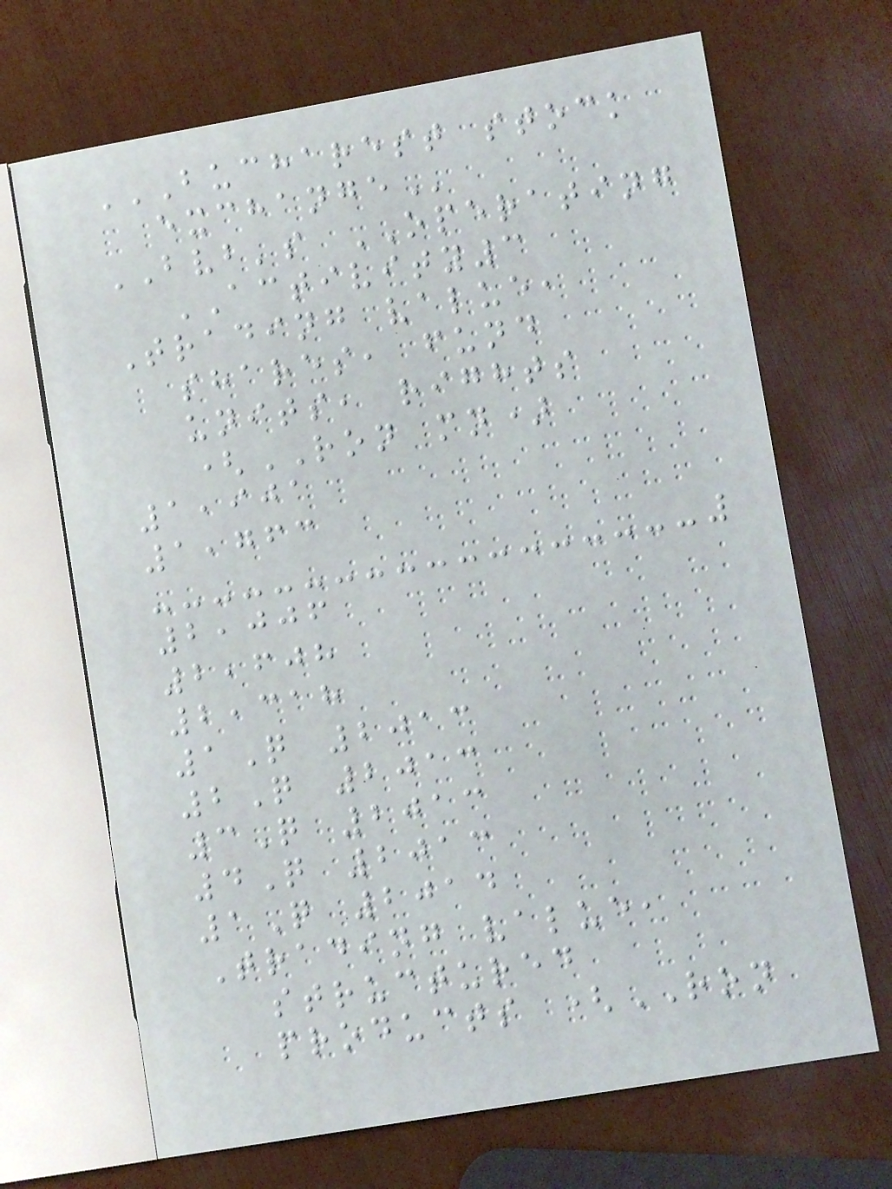BUCHAREST STOCK
EXCHANGE
BVB's OPERATING
ACTIVITY3
Trading value,
shares, fund
units, rights
(RON mn)
1,901
1,763
2,006
2,608
2,318
1Q 2013
2Q 2013
3Q 2013
4Q 2013
1Q 2014
Trading value,
structured
products (RON
